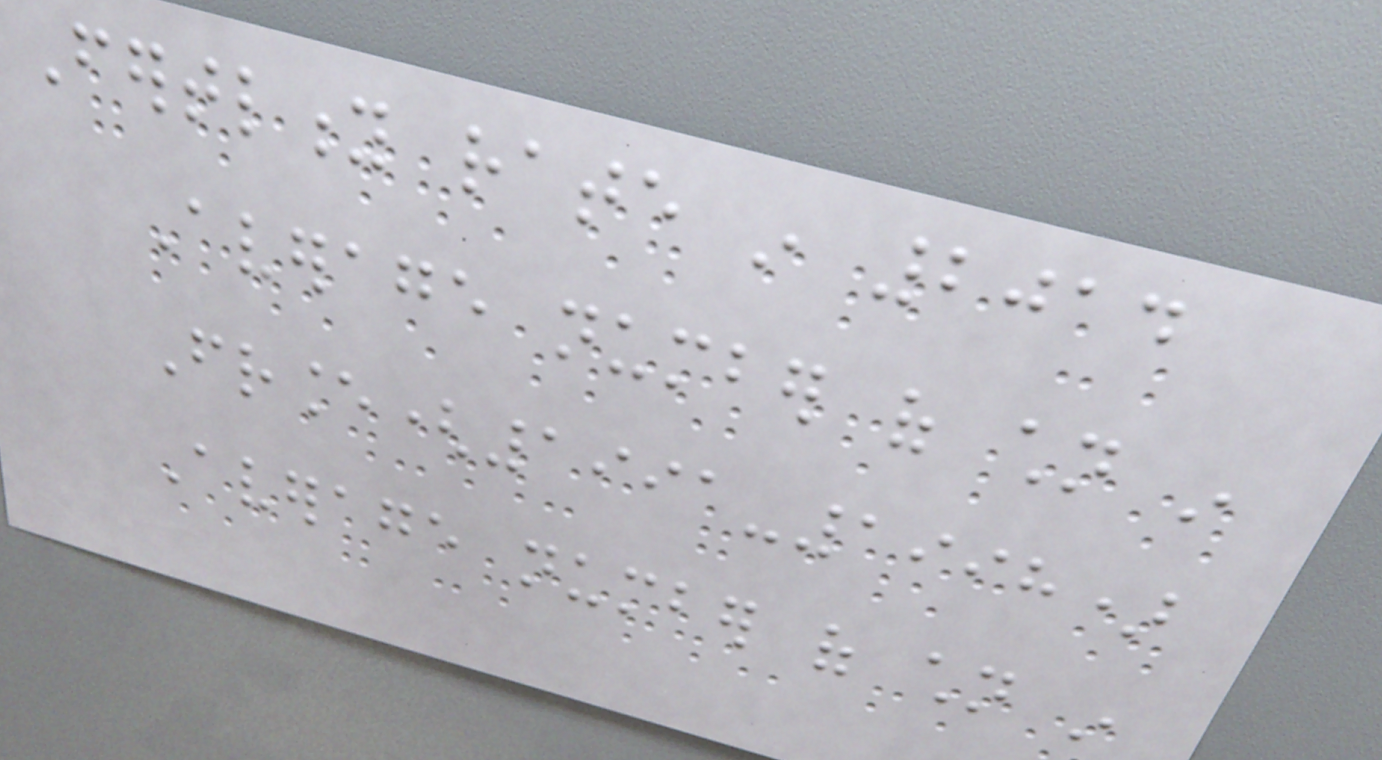Fertlity rate in 2014
Average number of children in
France(1991-1998)
Average number of children in
